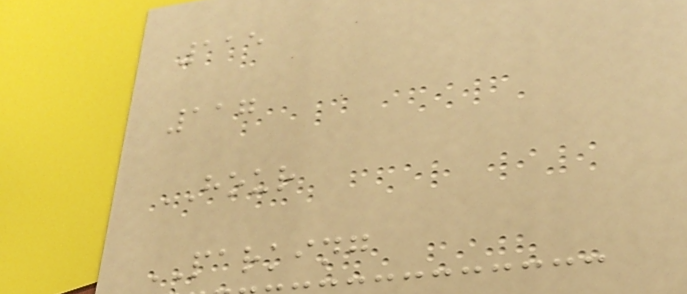115
117
HOUR
PARKING
